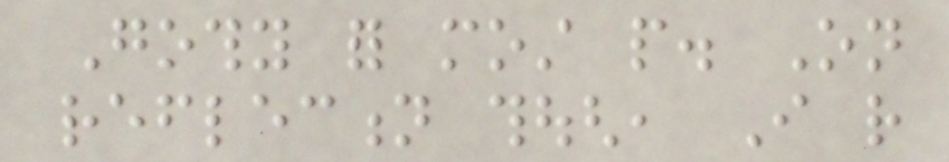Gothy for most people. On
reflection though, I rather
